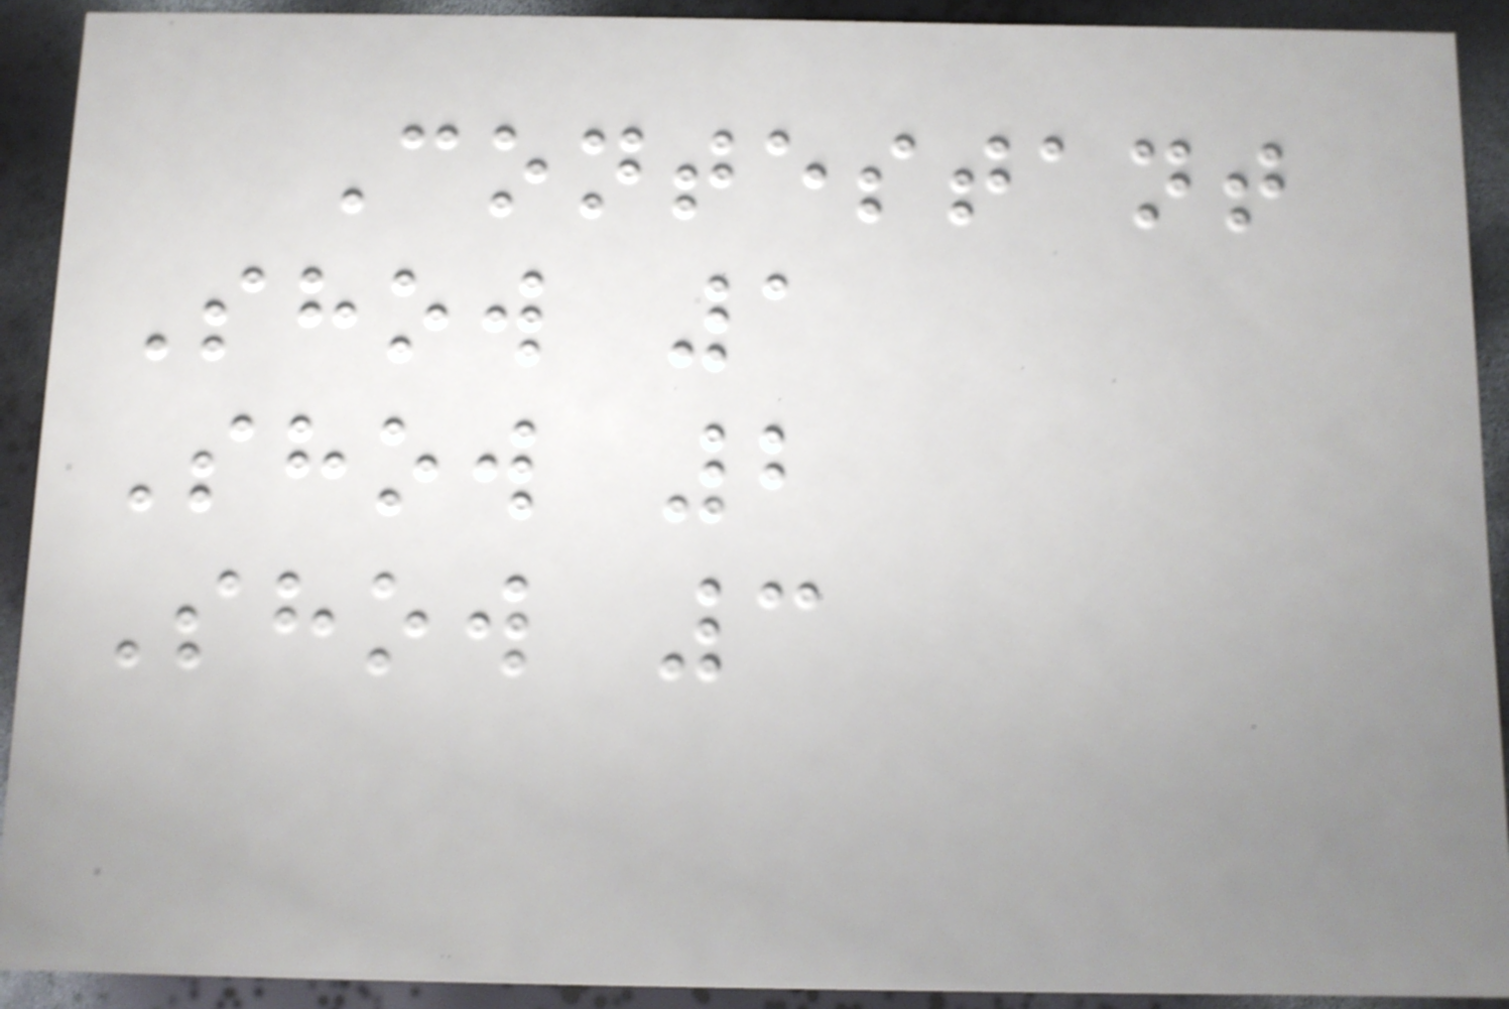Contestant
Show 1
Show 2
Show 3
